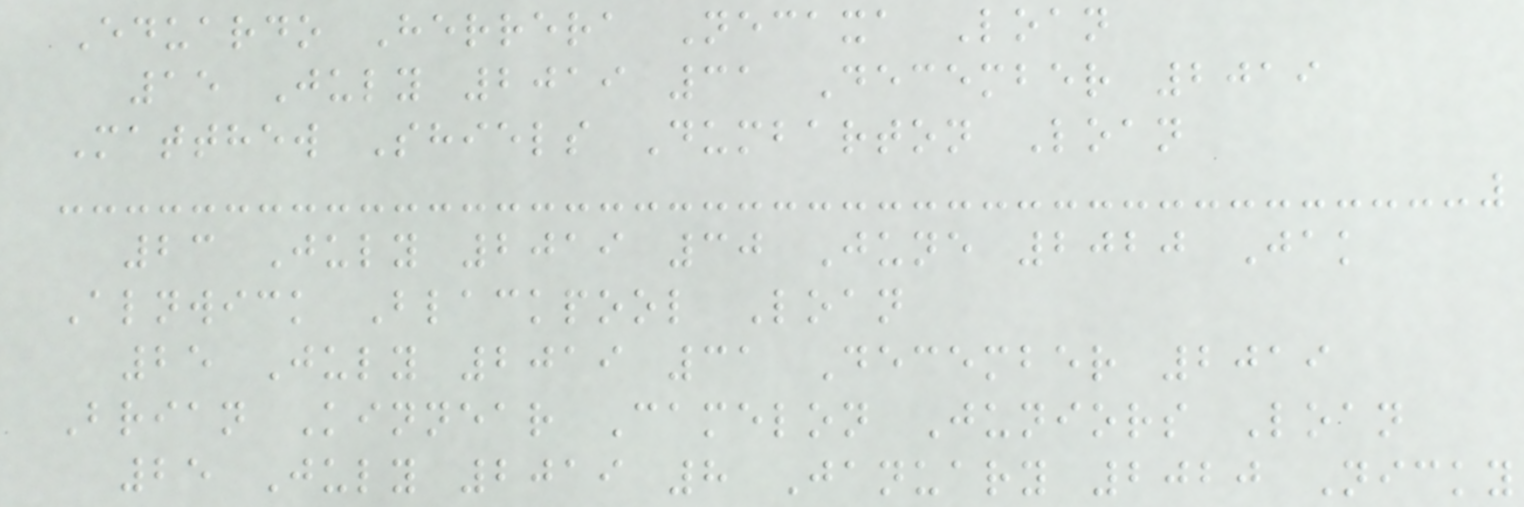Eduardo Herrera Necaxa Loan
15 July 2019 31 December 2019
Matthew Shiels Dumbarton Loan
23 July 2019 30 June 2020 Jak
Alnwick Blackpool Loan
25 July 2019 31 December 2019
Brian Kinnear Camelon Juniors Loan
25 July 2019 8 January 2020 Nicky
